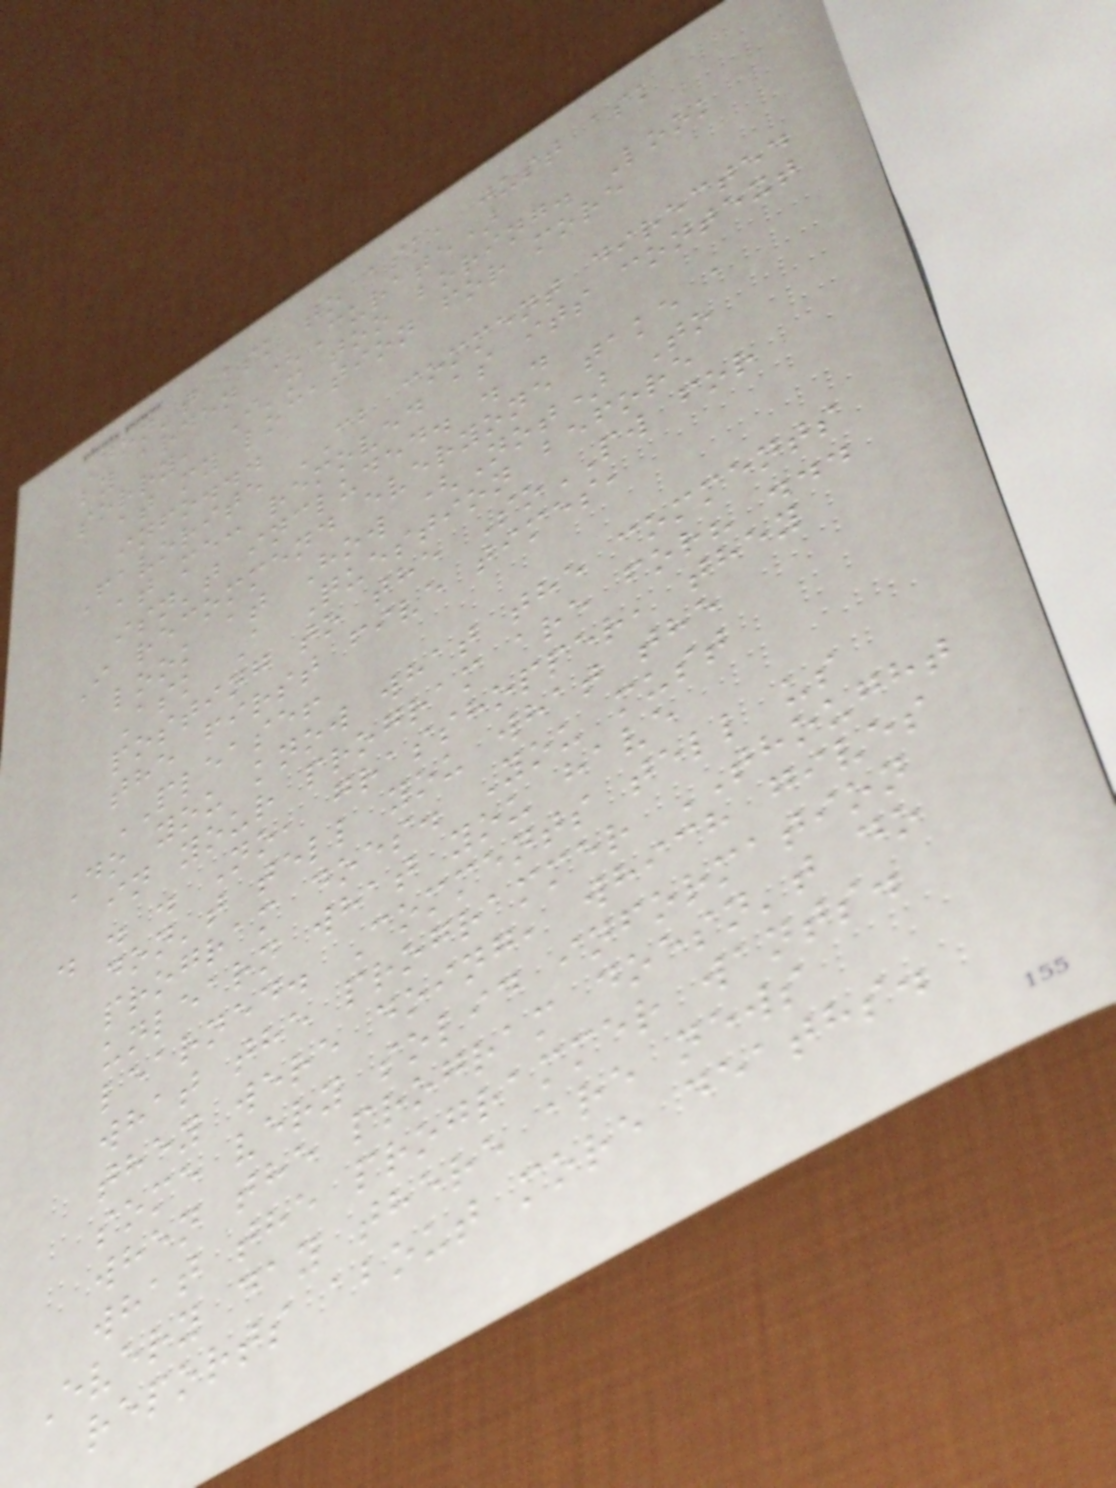Don't ask to ask, just ask
by arden (Curate)
sorry, I'm too boring. Look
at my location for more
info...
Favorite CB comment directed
at me: removed as its context
isn't included. . .
I recommend everyone take a
look at How (Not) To
Ask A Question before
posting to the SoPW for
the first five times,
PLEASE!
Do you know what the comments
in your program are for? ...
. . . No, grasshopper, they
don't tell you what the
program does. You must
unlearn what you have
learned. Comments tell us
what the programmer THOUGHT
they were doing, which gives
some very solid information
when the program doesn't do
what the programmer wants.
Every day there are news
reports about more deaths.
